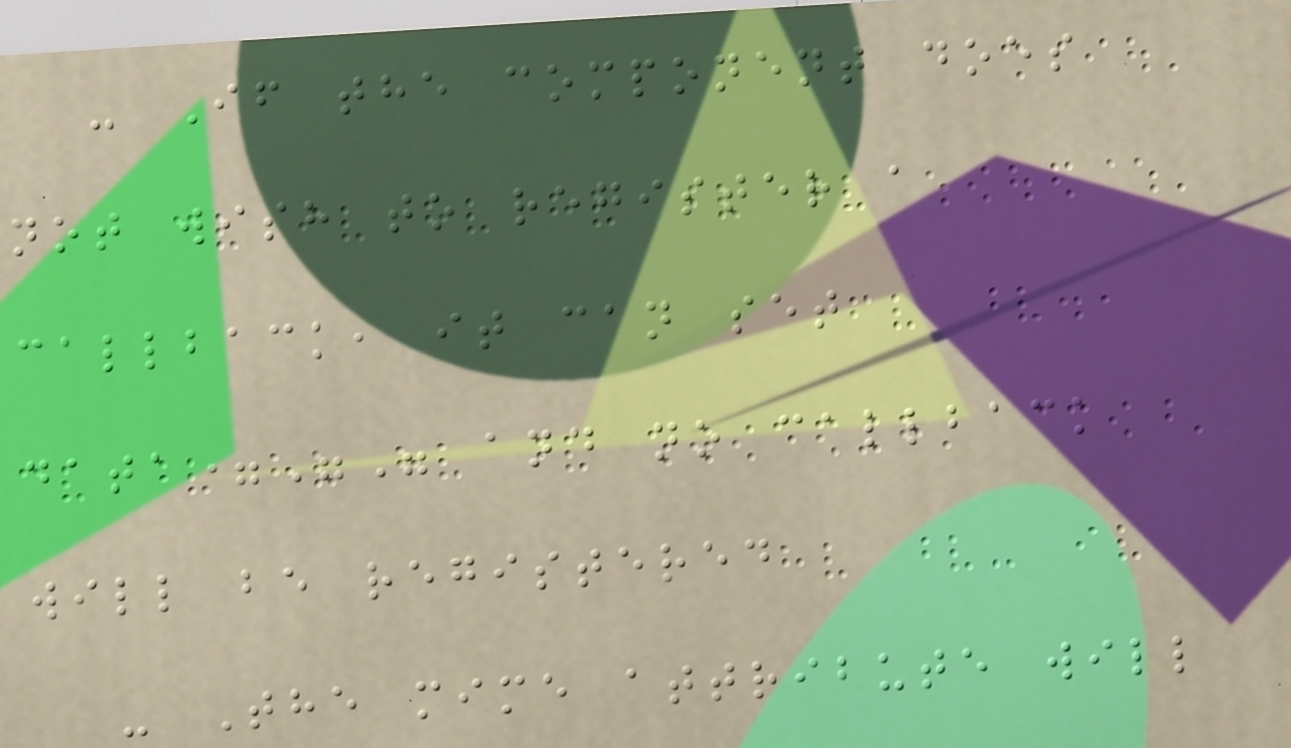- If the component does
not wish to register a
callback, it can set
data="" and no callback
will be registered
- The mime attribute will
